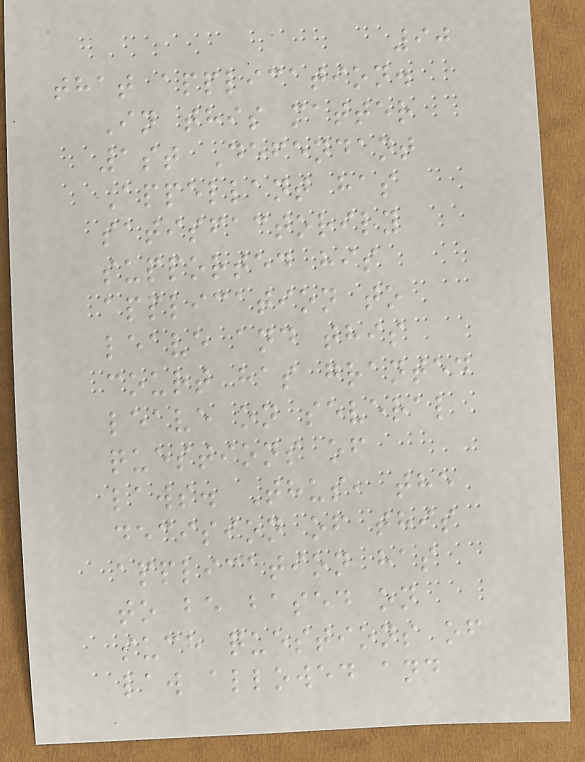90
that application.
In this matter
1st Defendant
Appellant has
satisfactorily
supported his
application to
leave and this
court has granted
leave on several
questions of
laws. Thus, the
decision of this
application has
to be based on
such questions of
law allowed and
